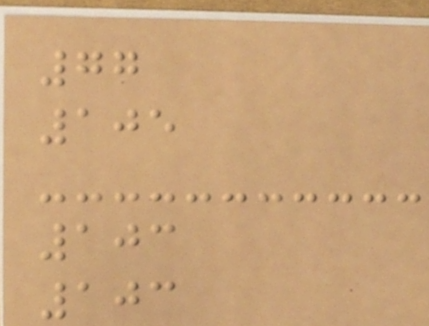77
105
103
103
